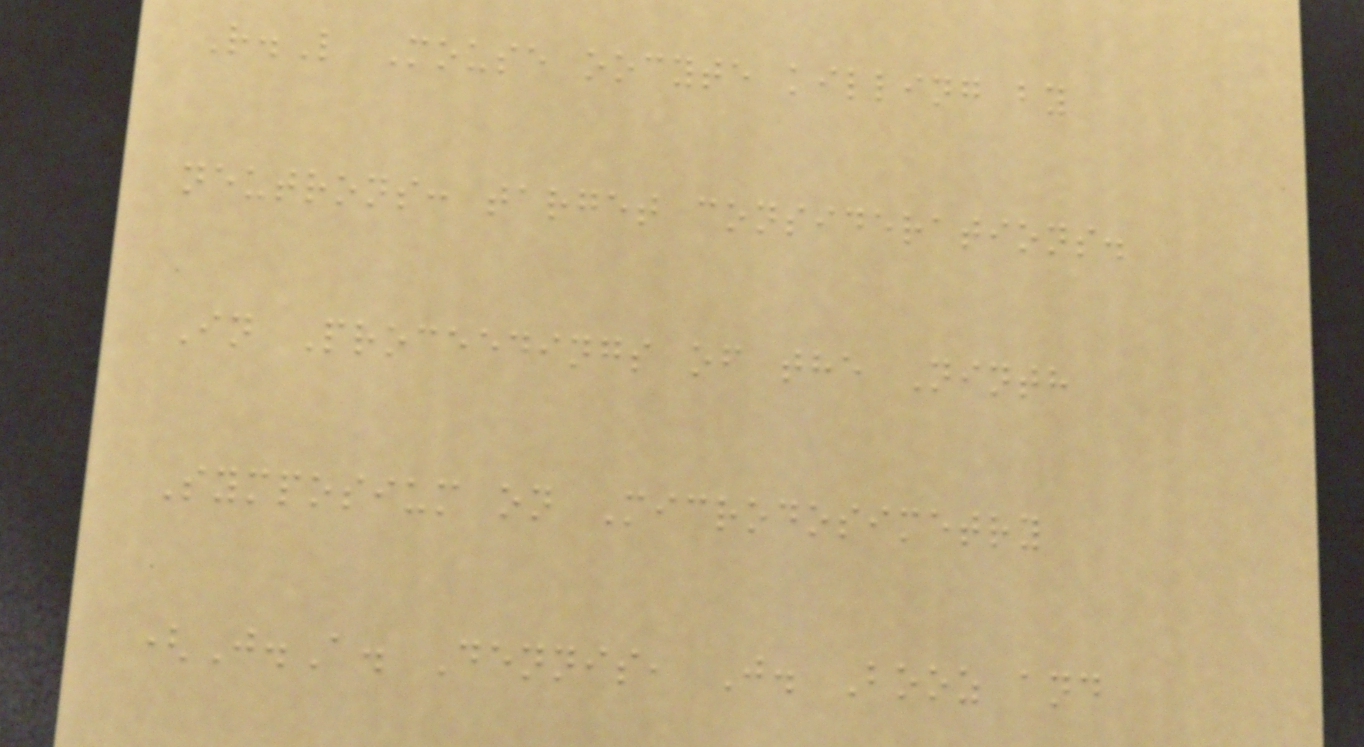R.L Mouse oocyte killing by
neutrons: target considerations.
In Proceedings of the Ninth
Symposium on Microdosimetry
(J.A. Dennis, J. Booz and
